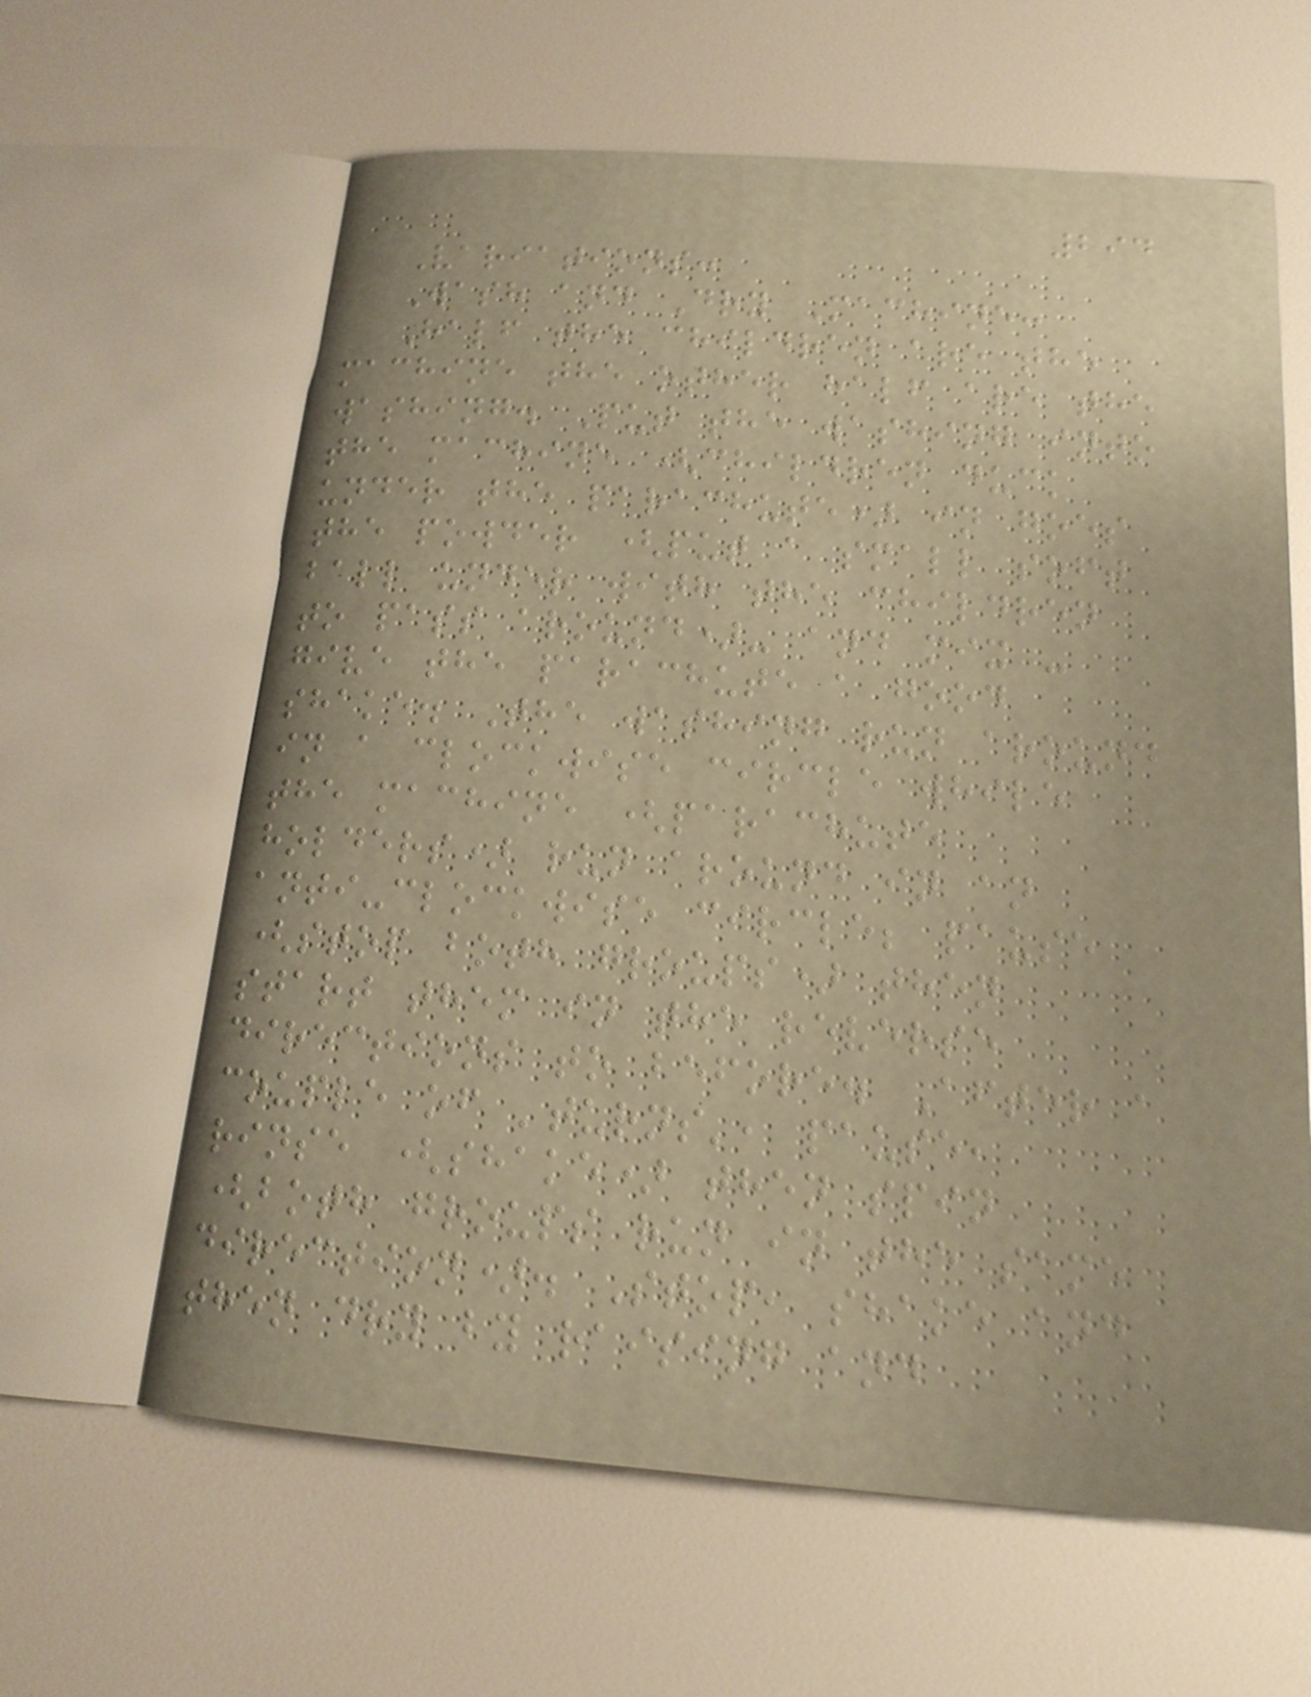294
Variations:
Wash and Dry Machine:
Half the children are the
machine the other half are the
washing. Put the washing into
the machine (children duck
under the parachute) in goes
the powder (put a small soft
ball under with the children
to pass around)- and mix -
give the parachute a good
shake. The washing run around
in a clockwise circle while
the machine (parachute
holders) run around in an
anti-clockwise circle; pause
(stop both groups) then
start them in the reverse
directions to before. After a
couple of 'turns', pause,
rinse (shake) then spin
(both groups run in the same
direction). Stop, shake and
then dry by raising and
